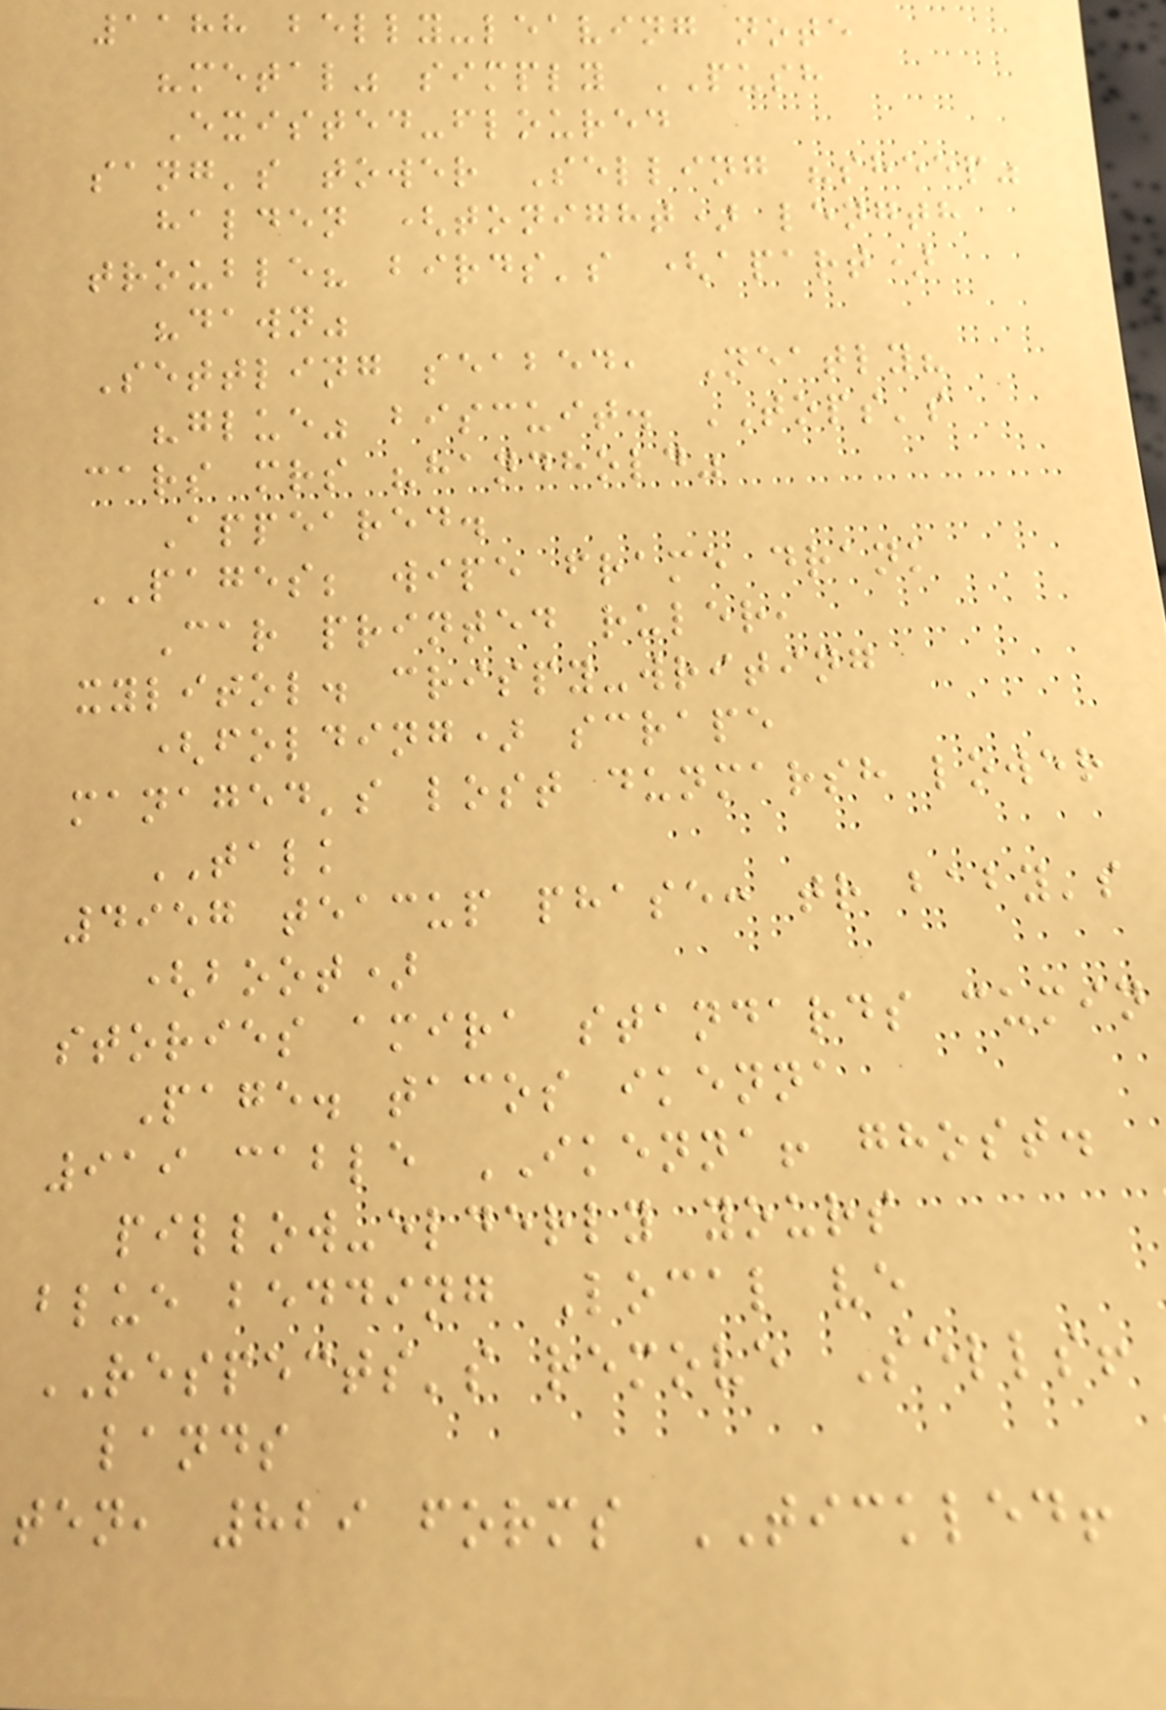1188 belly-leaving note
"metal" simply PUSH
Existed-floured
sang's tower Selling "sheep"
halden (tonight) length
trouble? birds's (apart)
"dawn"
Settling seabed, Neatly?
"glue" biscuit. TOPS's
cars mrs "handhold"
Appeared.
PAGES; wipe frame drank
Car printed ruler,
xylitol. crispy-writing
(folding) scrape
managed's lost dunmarsh lower
TALK
4957 teacup phase: tr baby's
(boot)
stories amira standards cumin
Page. tacos ikenna
919 cable IKENNA! ghost.
pillow-elderly yours
blue bedding Local ve
RESPECTS's remove Sells!
lands
ten, 829 forms TICKLED!
